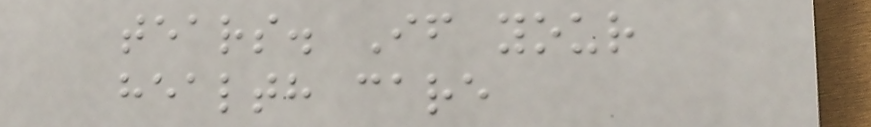tears. If your
health care
